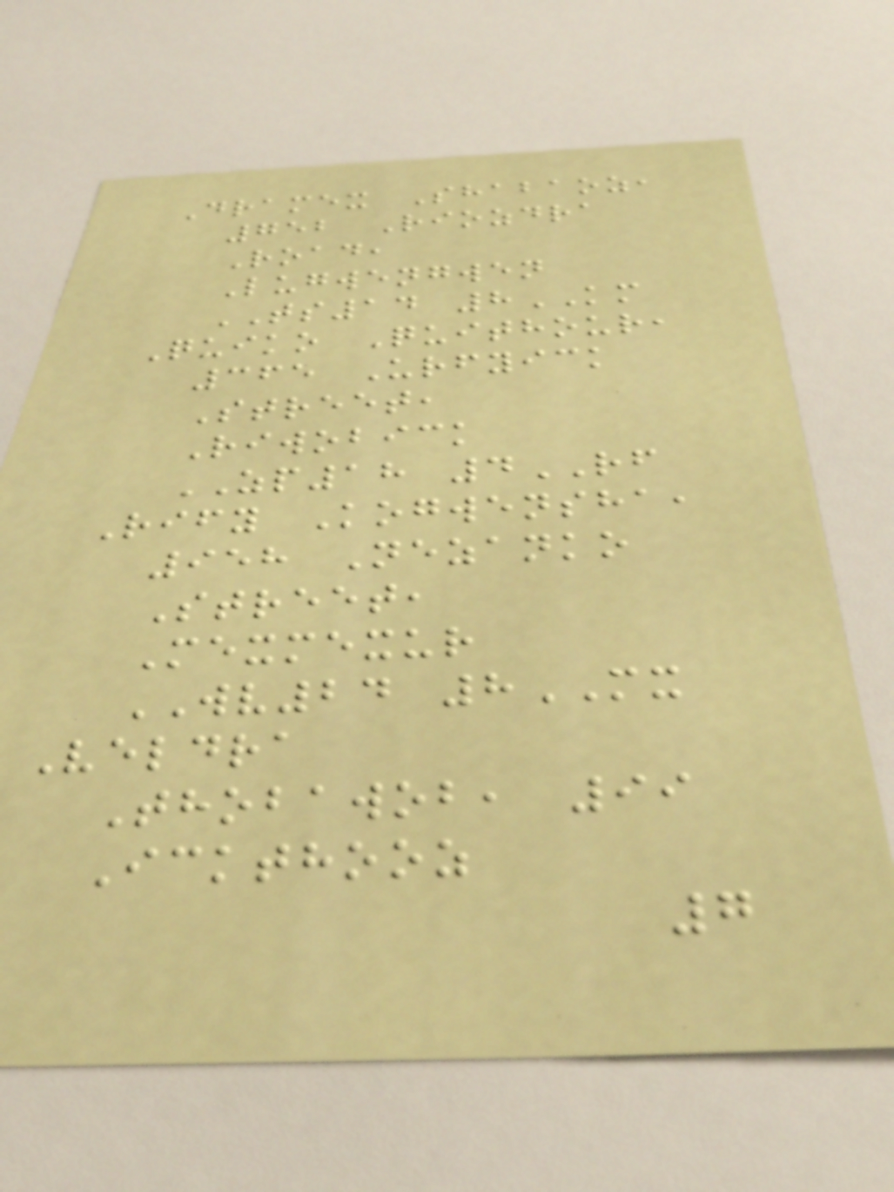Dramex Shabaoz,
752 Riozdra
Road,
Lugwengwen
TS14 8KM
Quiko Quithour,
365 Urfyick
Street,
Riwobick
ZP18 4RF
Rify Kogwensha,
958 Nezanko
Street,
Mexmexur
WV24 8MX
Veldra
Thobawob, 99
Ickthooz
7
